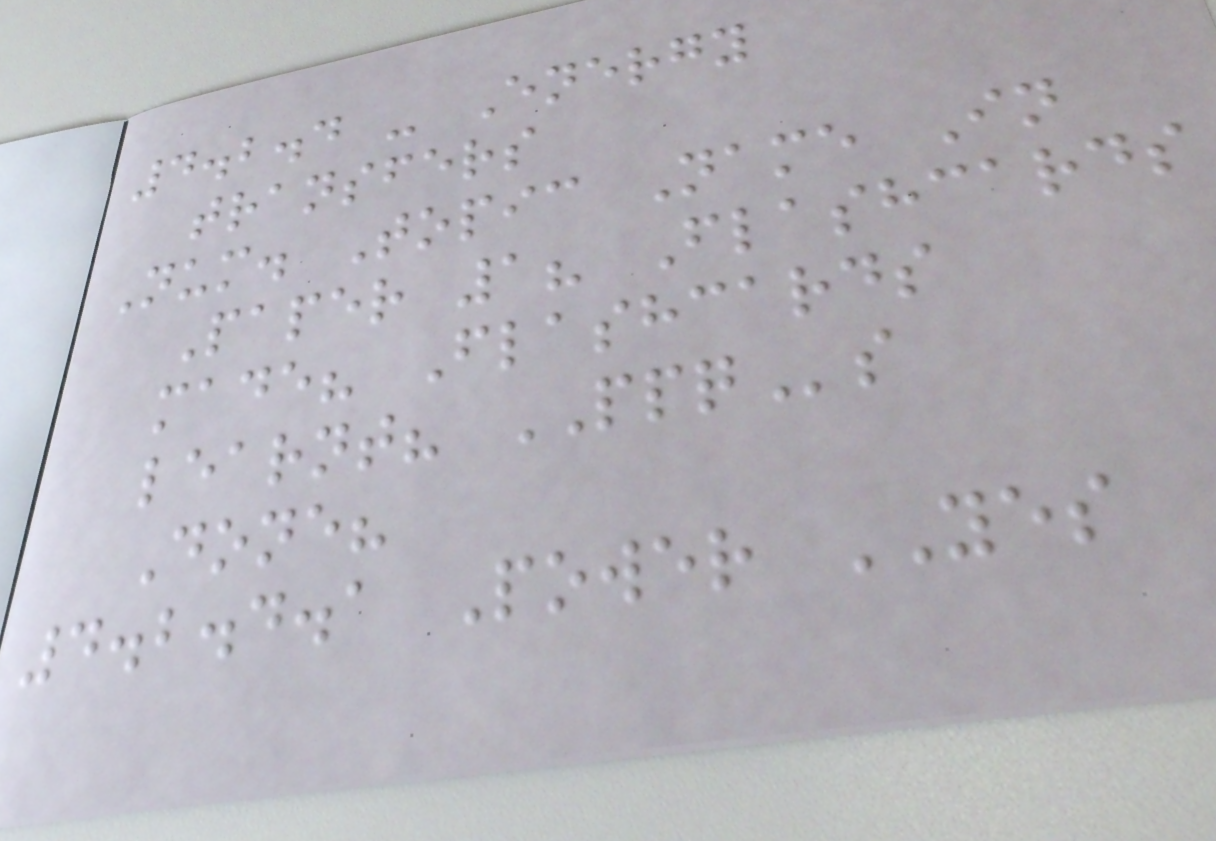4.2.4 - Energy
transfers
Num. Topic Name In
Paper 1? Flashcards
made? Flashcards
learnt? PPQs
Done?
4.2.4.1 Power YES
